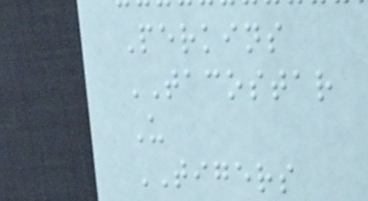Perkins
TACOSTAR
U
TIGERS
